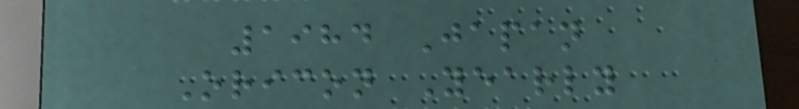1984 Japan
Oricon Yearly
